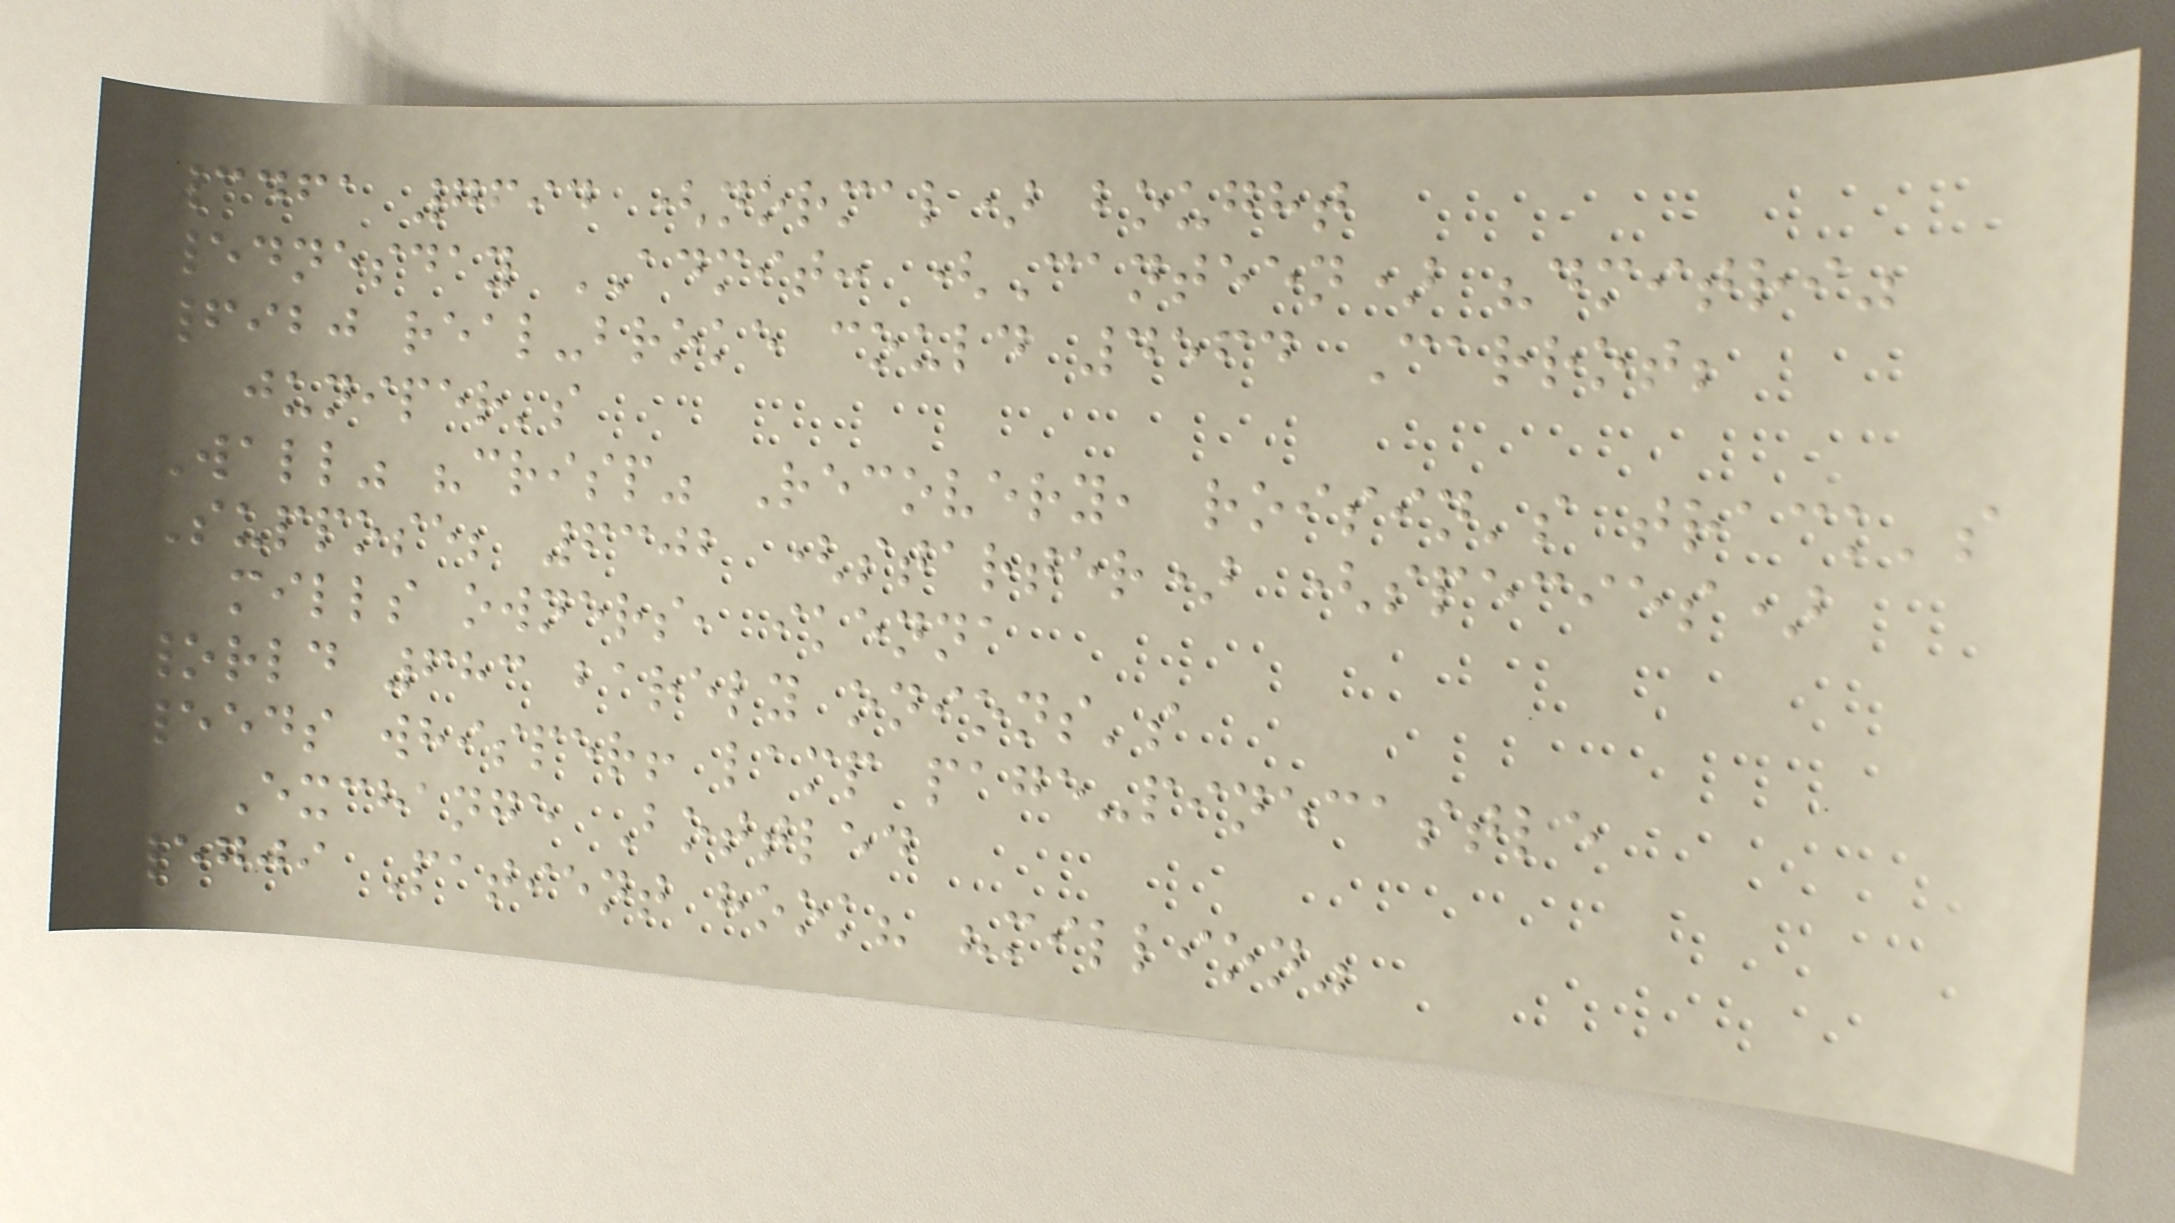3461 7694 (normal) bought
wednesday ADMIT: (Canteen) "dmitri"
6920 real-broke could 4564 Carrot;
juniper's
"wall" "crisp" Recovery, roisin's track's
Suppose; 6302 (starter) (species)
mills owners, ikenna
world 683 barely onions's
weeds whisper! lamp page-pinecastle
Exchange Bottled
5709 Patient hook? "million"
